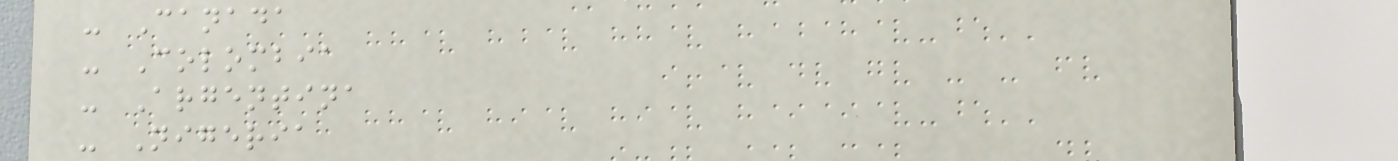- Canada
- Colombia
- Argentina
- Nigeria
